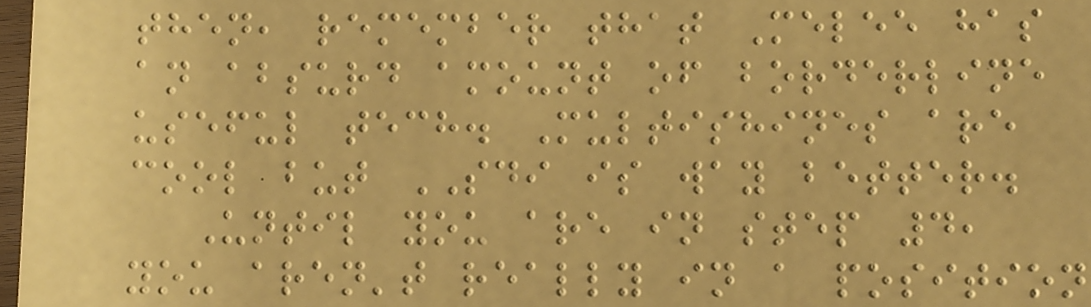then, remember that Melee has
an absurd amount of borderline
useful tech. Multishines are
cool but SDI is way better.
Until you are in step 4,
you aren't really in a position
